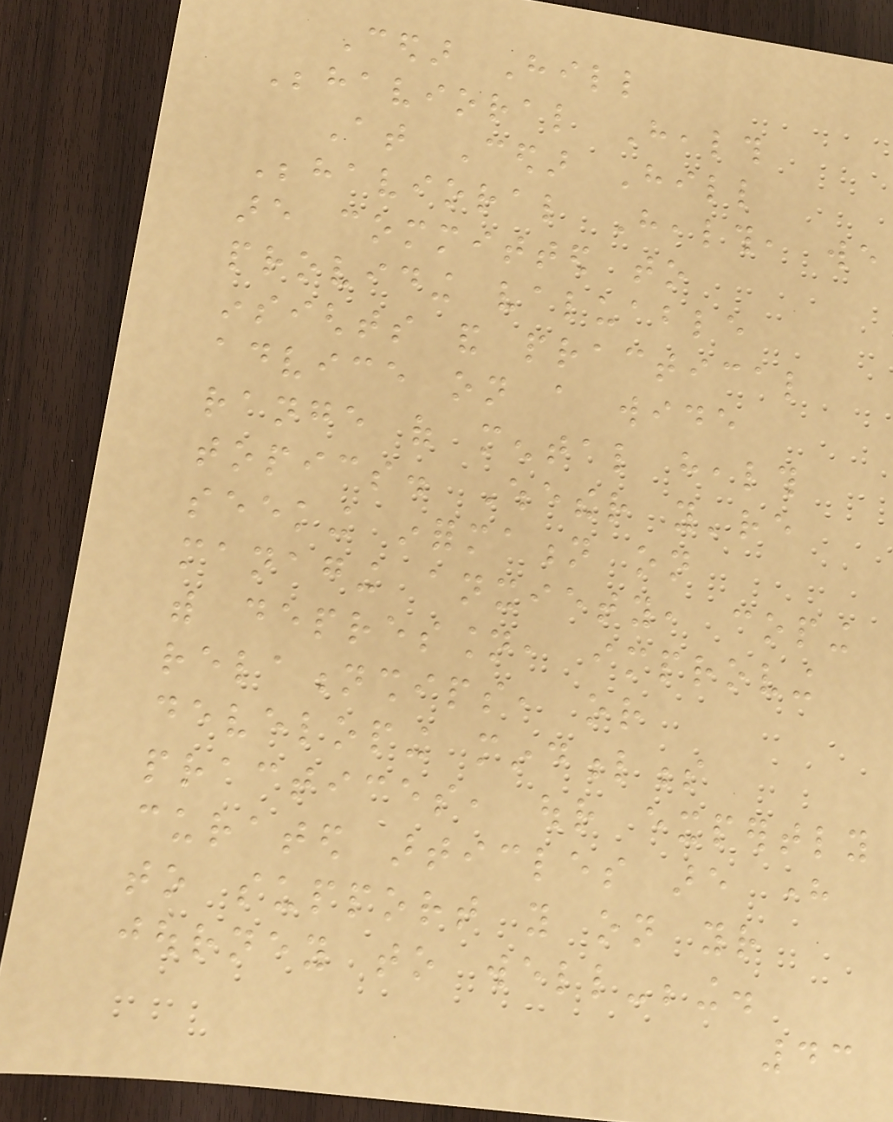Cedar Hill
Behavioral Health
At Cedar Hill
Behavioral Health, we
are committed to
providing valuable
insights and practical
advice on a wide
range of mental health
topics. Whether you're
seeking information on
managing anxiety, coping
with depression, improving
relationships, or
developing mindfulness
practices, our expertly
curated articles are here
to support you on your
journey to well-being.
43
